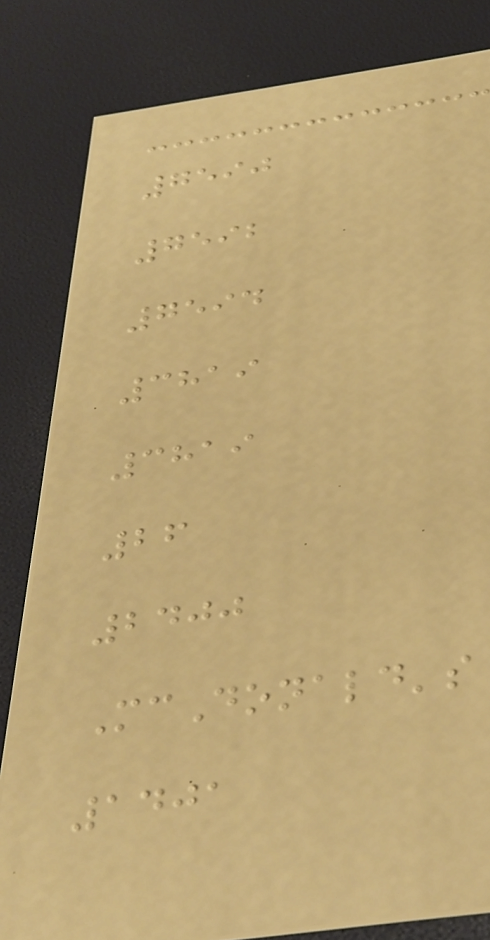7590
7592
7594
3819
3819
26
2400
McDonald's
1401
